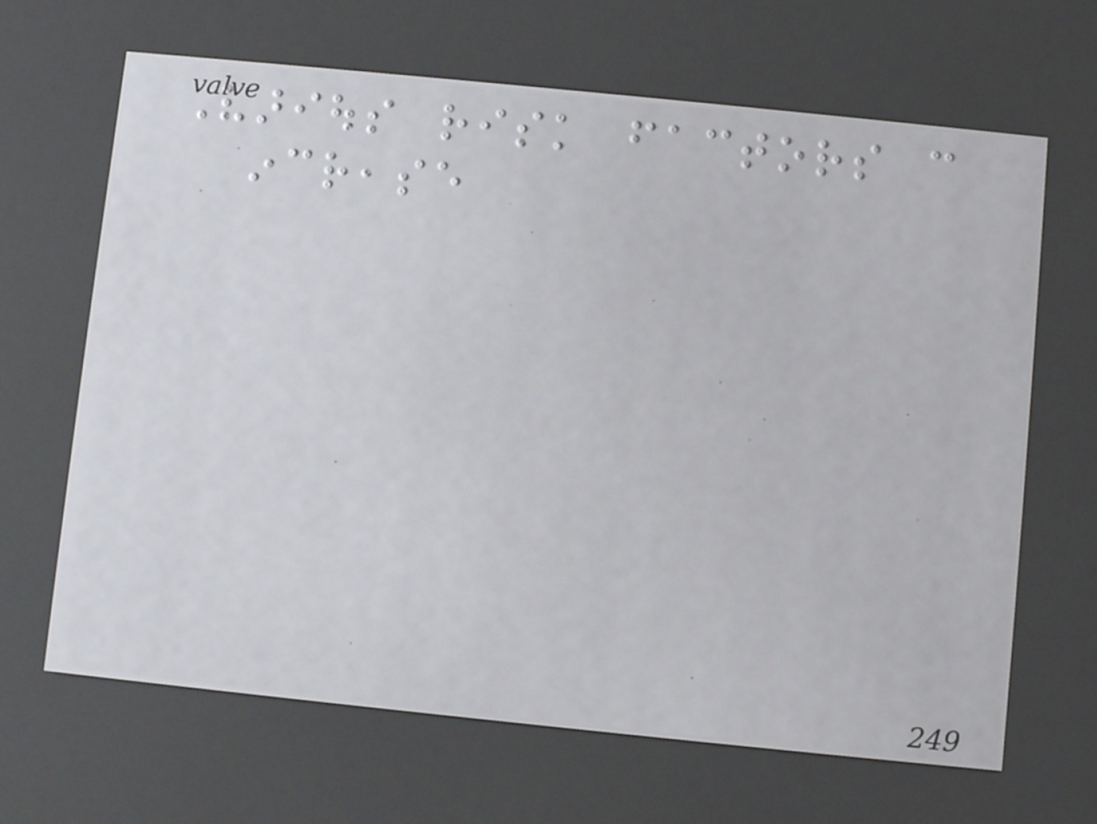Various risk factors can
increase
